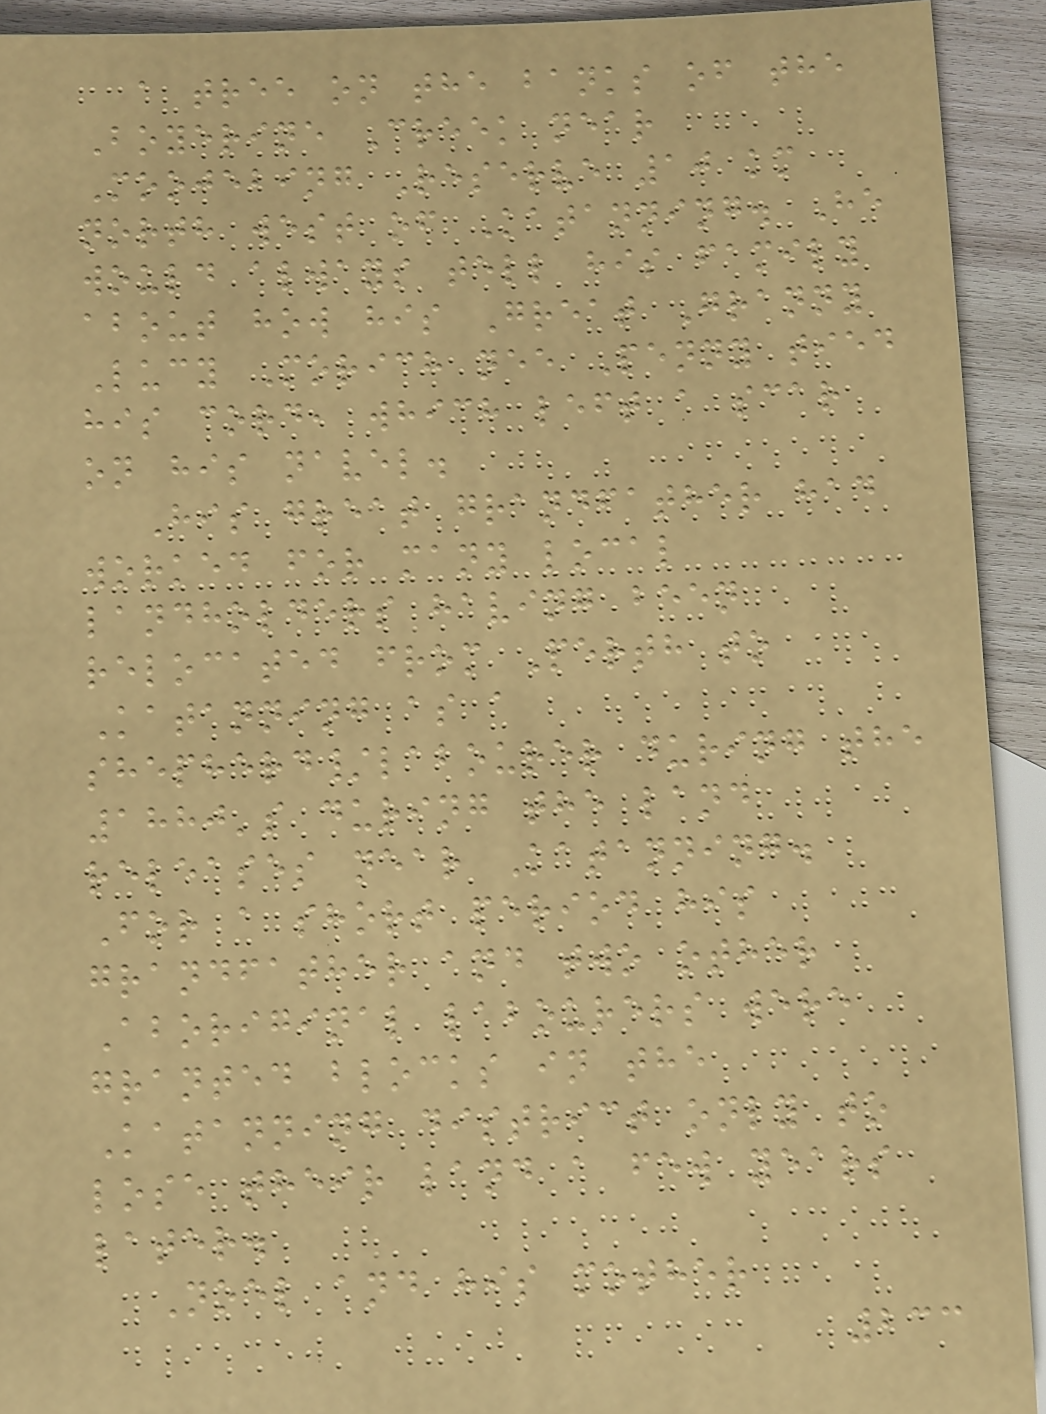a tree on the banks of the
Boyerine Creek near
Moojebing Reserve 10 km
north west of Katanning. He
would always tell his family
about how his Great Granny
Lucy Morich nee Penny tied
his cord, which left a scar
on his navel.
His great grandfather had
worked for many local
landholders having been
relocated from Perth to
Katanning as a
shepherd/labourer during the
1880's during the land
releases near Katanning.
For a short period his
grandfather and two other
Aboriginal labourers were
granted blocks in the
Katanning district only to
lose their land a few years
later.
Noel and his mother
233
